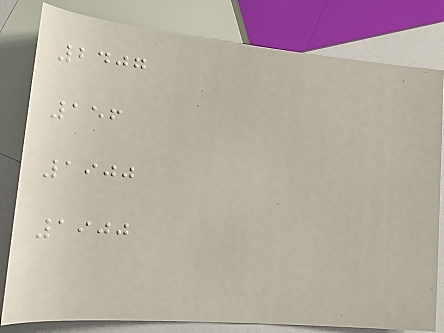2407
156
1900
1900
